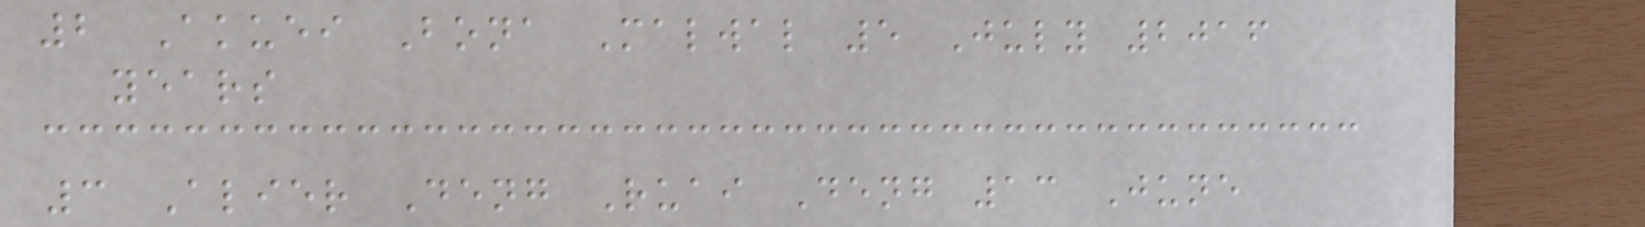2 Akuei Bona Malwal 5 July 2016
years
3 Alier Deng Ruai Deng 13 June
